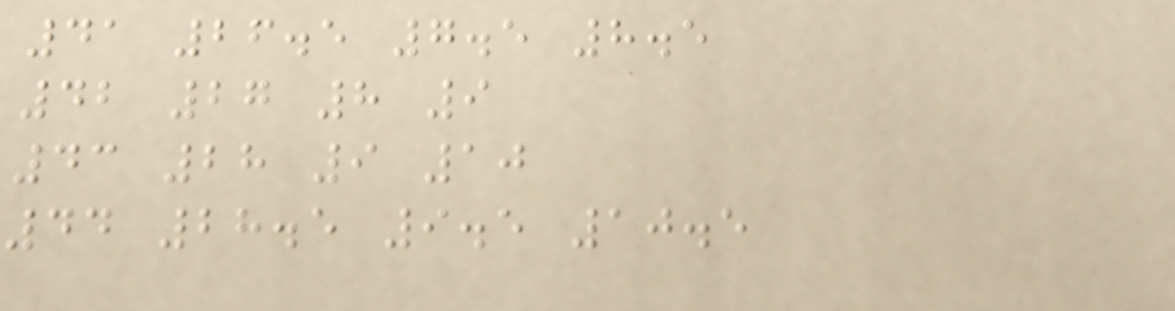41 26.5 7.5 8.5
42 27 8 9
43 28 9 10
44 28.5 9.5 10.5
